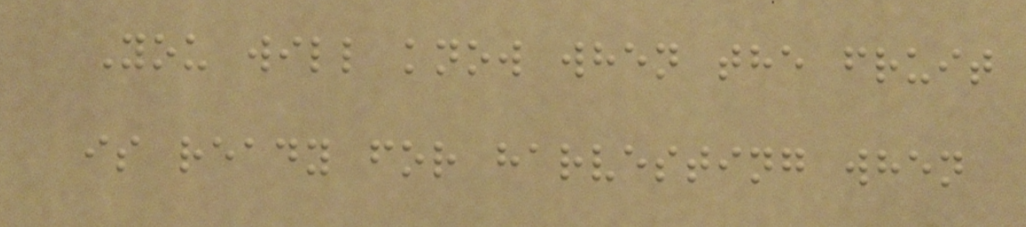You will know when the fruit
is ready for harvesting when
